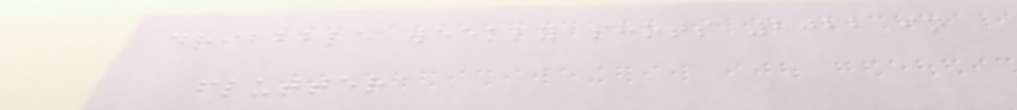dribbble weekly shots 2022 in
flutter
